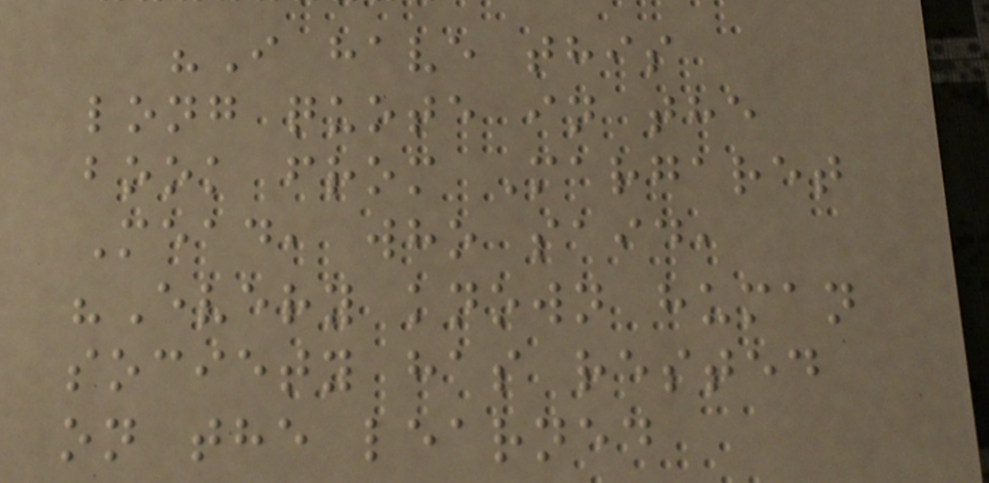"I have this
long quote in the
book from Margaret
Mead, who said,
"Every known human
society has rested
on the learned
